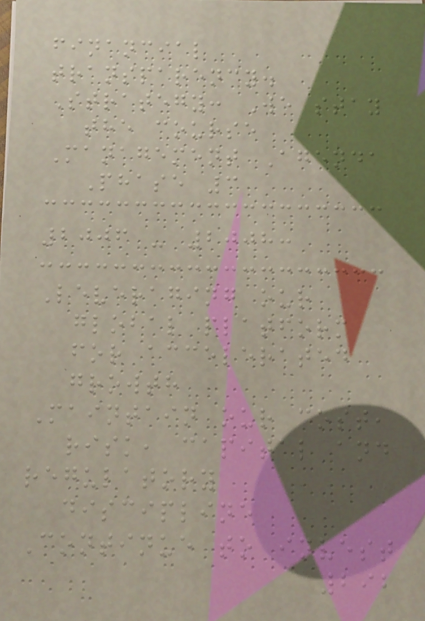financial
transparency.
Strategy: We stay
the course
Management Agenda
Phase 3
2006 - 2008:
Leveraging our
global platform
for accelerated
growth
Maintain our cost,
risk, capital and
regulatory
discipline
Continue to invest
292
